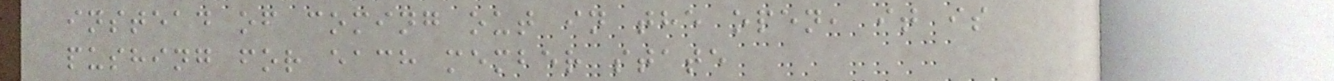instead of coming out in the open, it is
pushing for each member state
